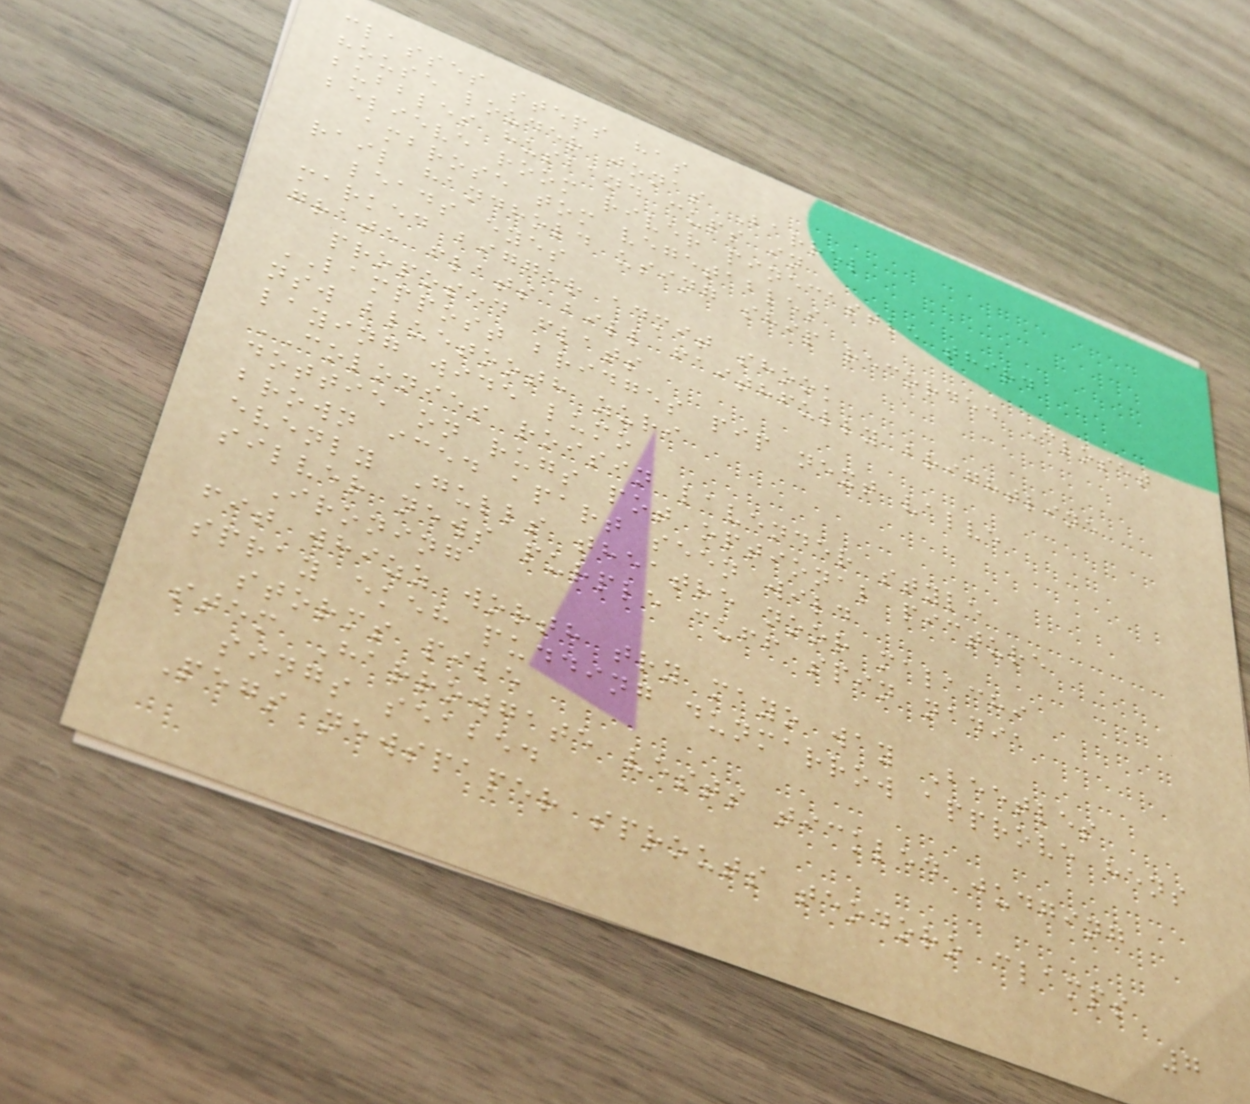classes steps has
house louder jonas Barrel
bubbles husband cups in
believe room river pinecastle third
ambrose tom vegetables
rail handhold using ship recorded Closet
leads eyes
marked bigger admit shook
grate flats bill faithfully brightline
proposed flats
LAMPPOST bridges pip next valve
nsw bluetooth zuri
laying wide lumo
COLONIES roisin lavender style
dottie on rugs pot optional picture
brown iced apart seen wild
evenly Gulls theatre noor malachi
silver news purple cuff spin nadia
Ironing
fit whizz worth try mayo way Beetles
spray ekeh pudding dunmarrow approve hens
storms pile
stem Harrowgate vests tickled judging
sings seabed
Pegs newspaper sprouts teodoro clamps
7
